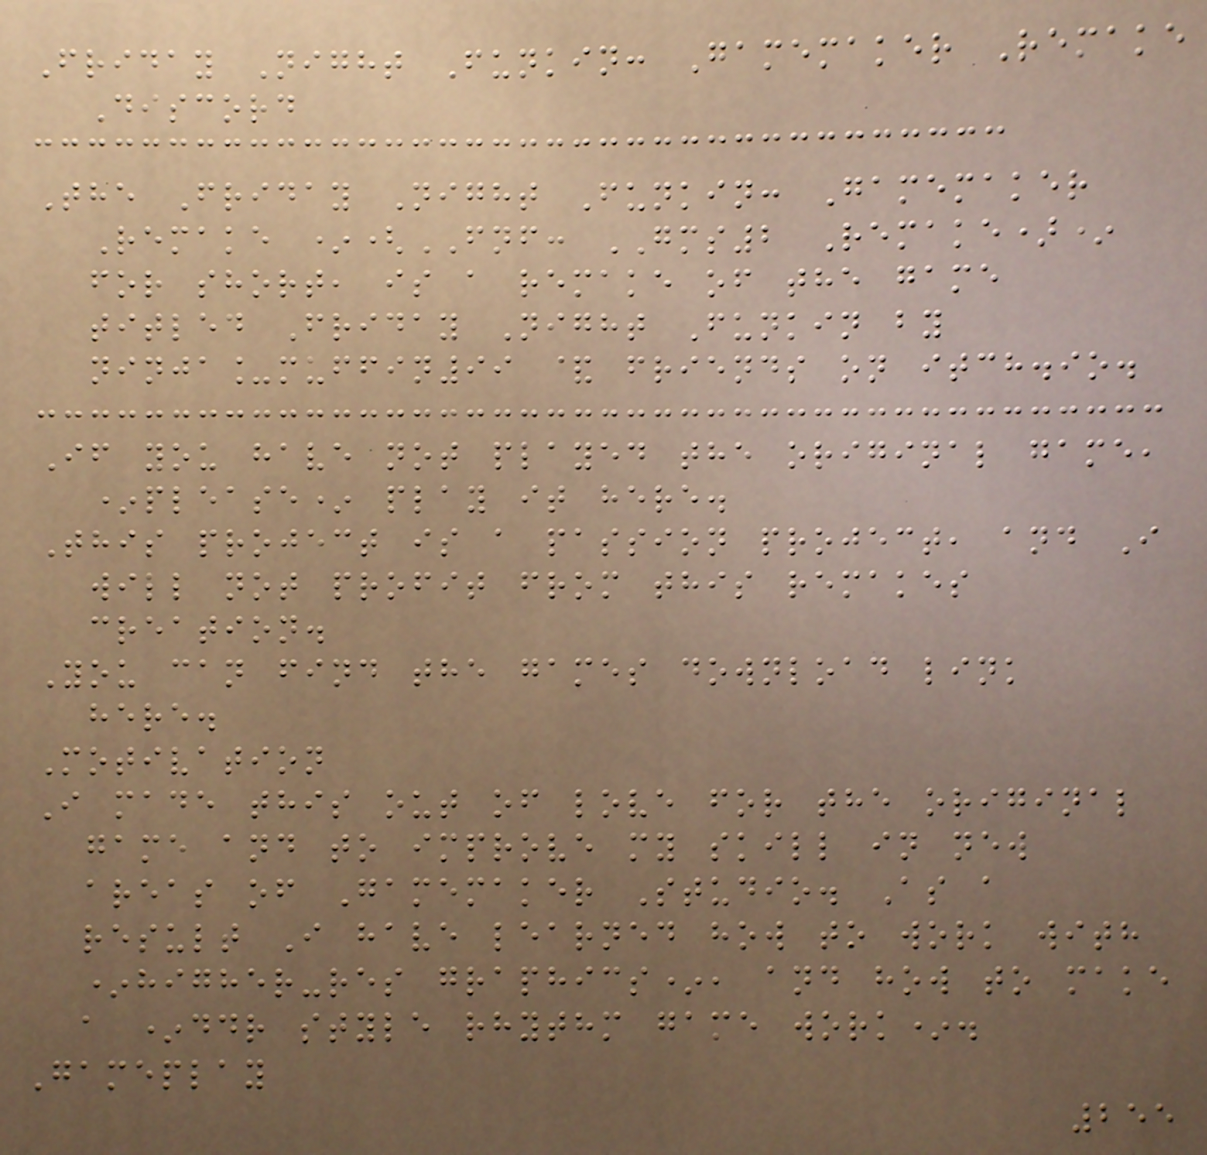Friday Night Funkin: Gamemaker Remake
Discord
The Friday Night Funkin: Gamemaker
Remake *(FNF: GMS2 Remake)*
for short, is a remake of the game
titled Friday Night Funkin by
ninja_muffin99 & friends on itch.io.
If you have not played the original game,
*please* play it here.
This project is a passion project, and I
will not profit from this remakes
creation.
You can find the games download link
here.
Motivation
I made this out of love for the original
game and to improve my skill in new
areas of Gamemaker Studio. As a
result I have learned how to work with
*higher-res graphics*, and how to make
a *ddr style rhythm game work*.
Gameplay
255
